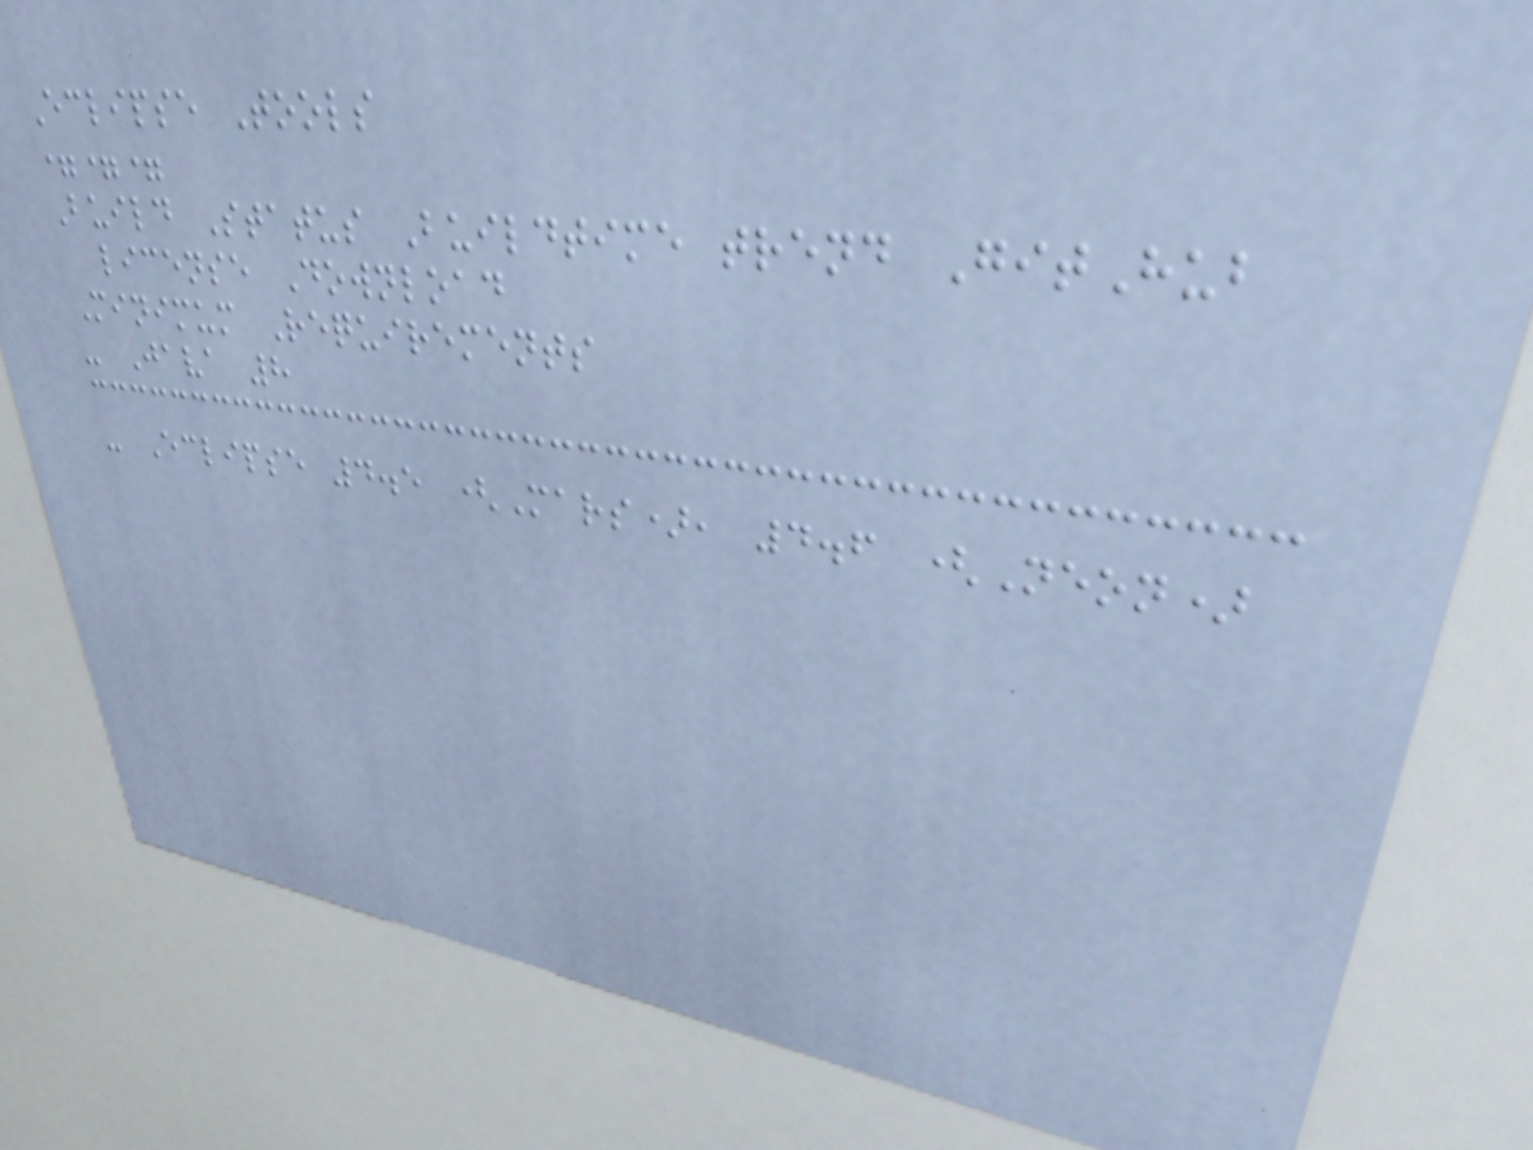Eclipse Tools
===
Build Status Buildtime trend GitHub
license Download
Minimum Requirements
- Java 8
- Eclipse 4.5 (Mars), 4.6 (Neon)
